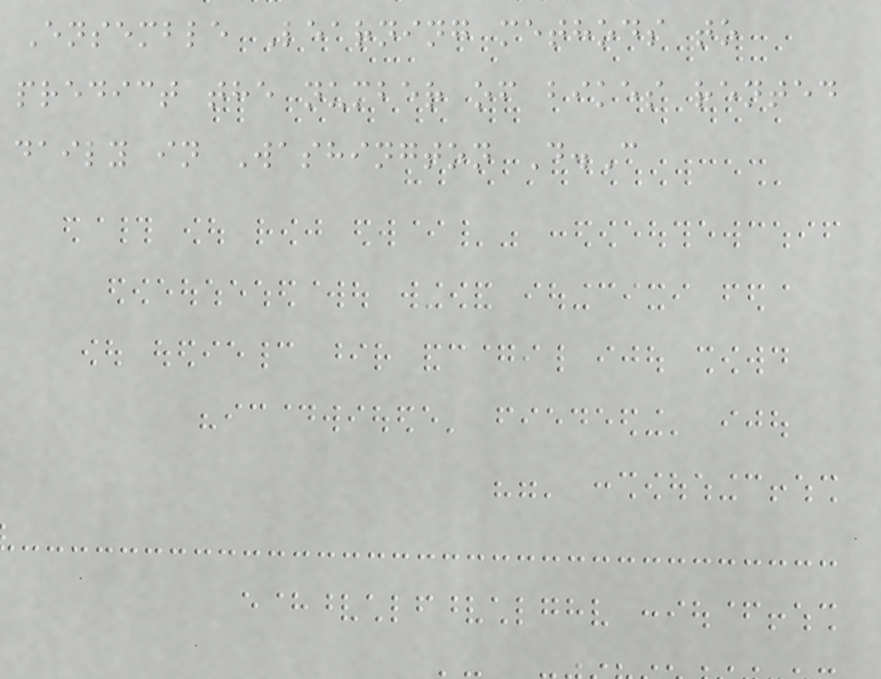Ensemble Learning methods to
predict the number of bikes rented
daily in Washington D.C
